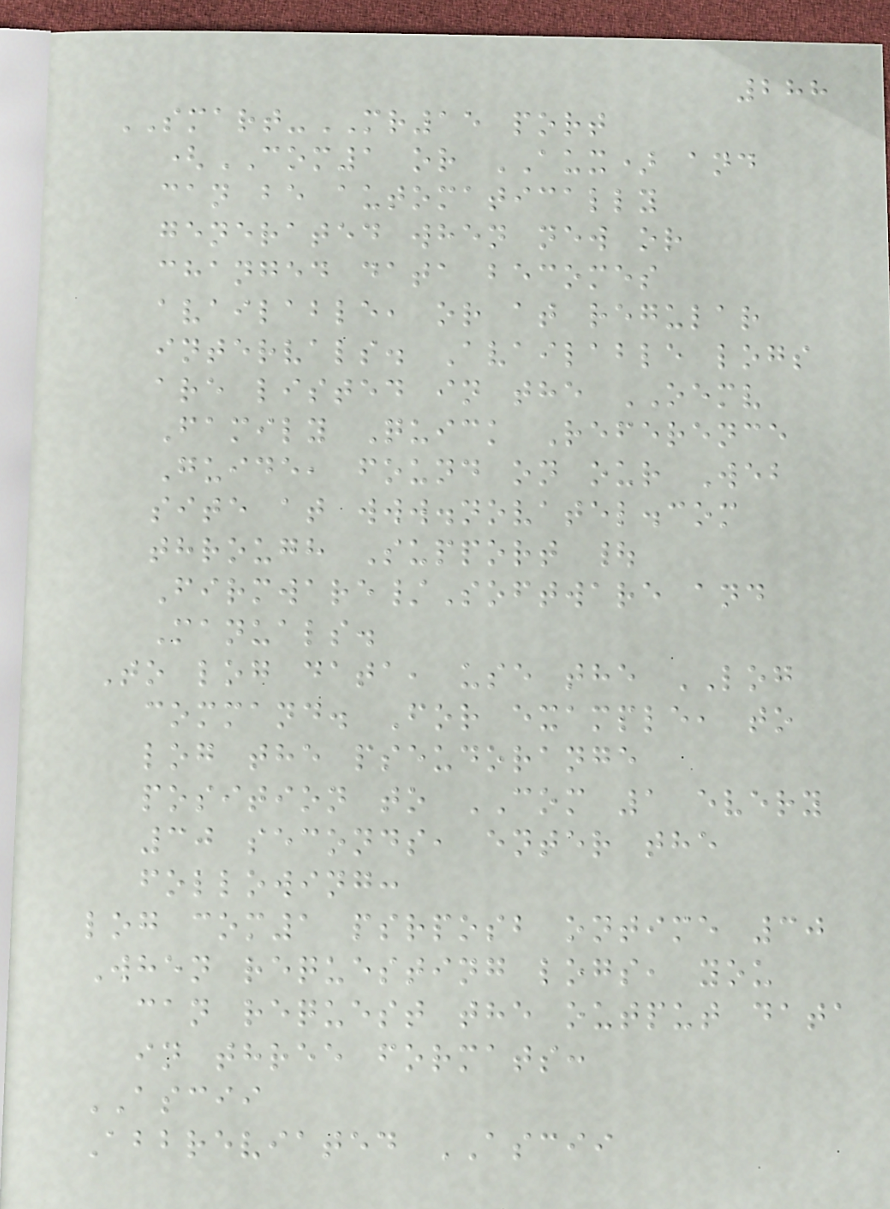288
SMART-MR15 port
(COM1 or AUX) and
can be automatically
generated when new or
changed data becomes
available, or at regular
intervals. Available logs
are listed in the OEMV
Family Quick Reference
Guide, found on our Web
site at www.novatel.com
through Support |
Firmware/Software and
Manuals.
To log data, use the LOG
command. For example, to
log the pseudorange
position to COM 1 every
30 seconds, enter the
following:
log com1 psrposb ontime 30
When requesting logs, you
can request the output data
in three formats:
ASCII
Abbreviated ASCII
